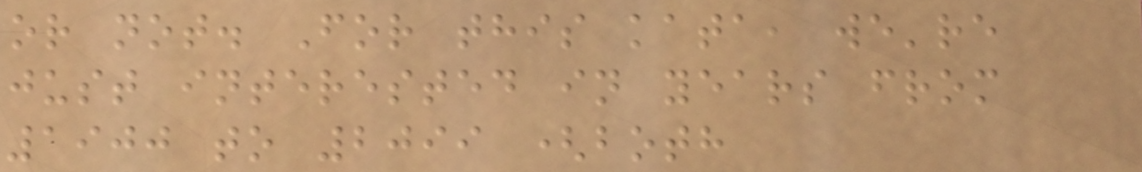or not. For this kata, we're
just interested in years from
1900 to 2099 (both
